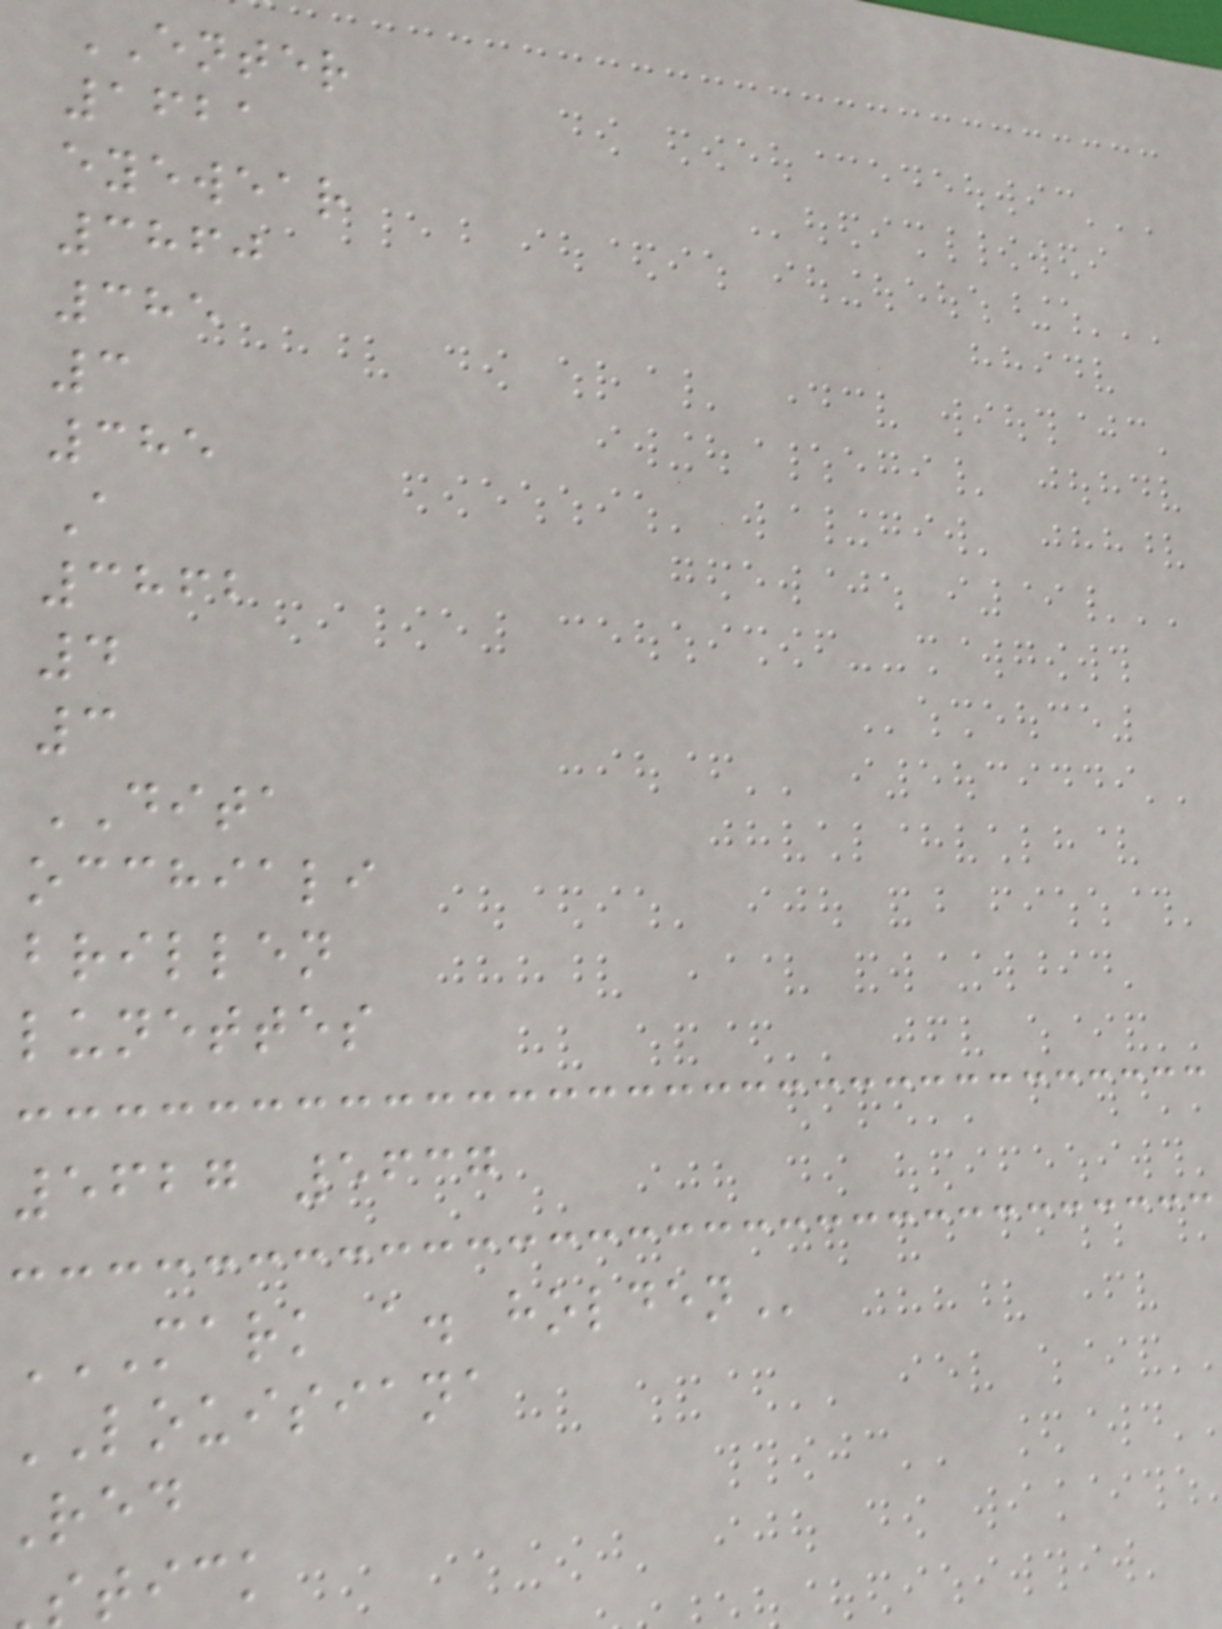ENTER
1621
eyewear
3860
385
3
385
A
3862
4
3
DITA
occhiali
brillen
lunettes
5627 5637
MARK A. HOLDEN
LOUISIANA
tick
